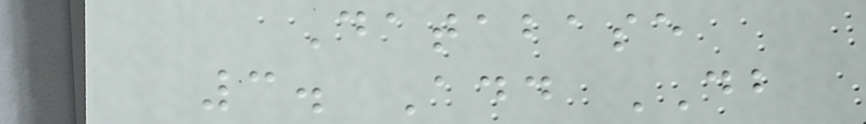Database
3. Add DB
